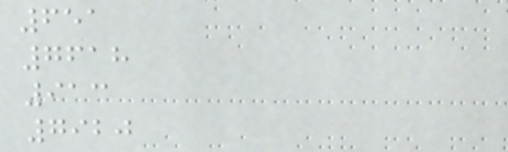651
7618
913
7920
